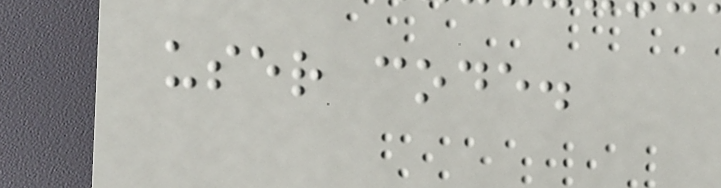user code.
